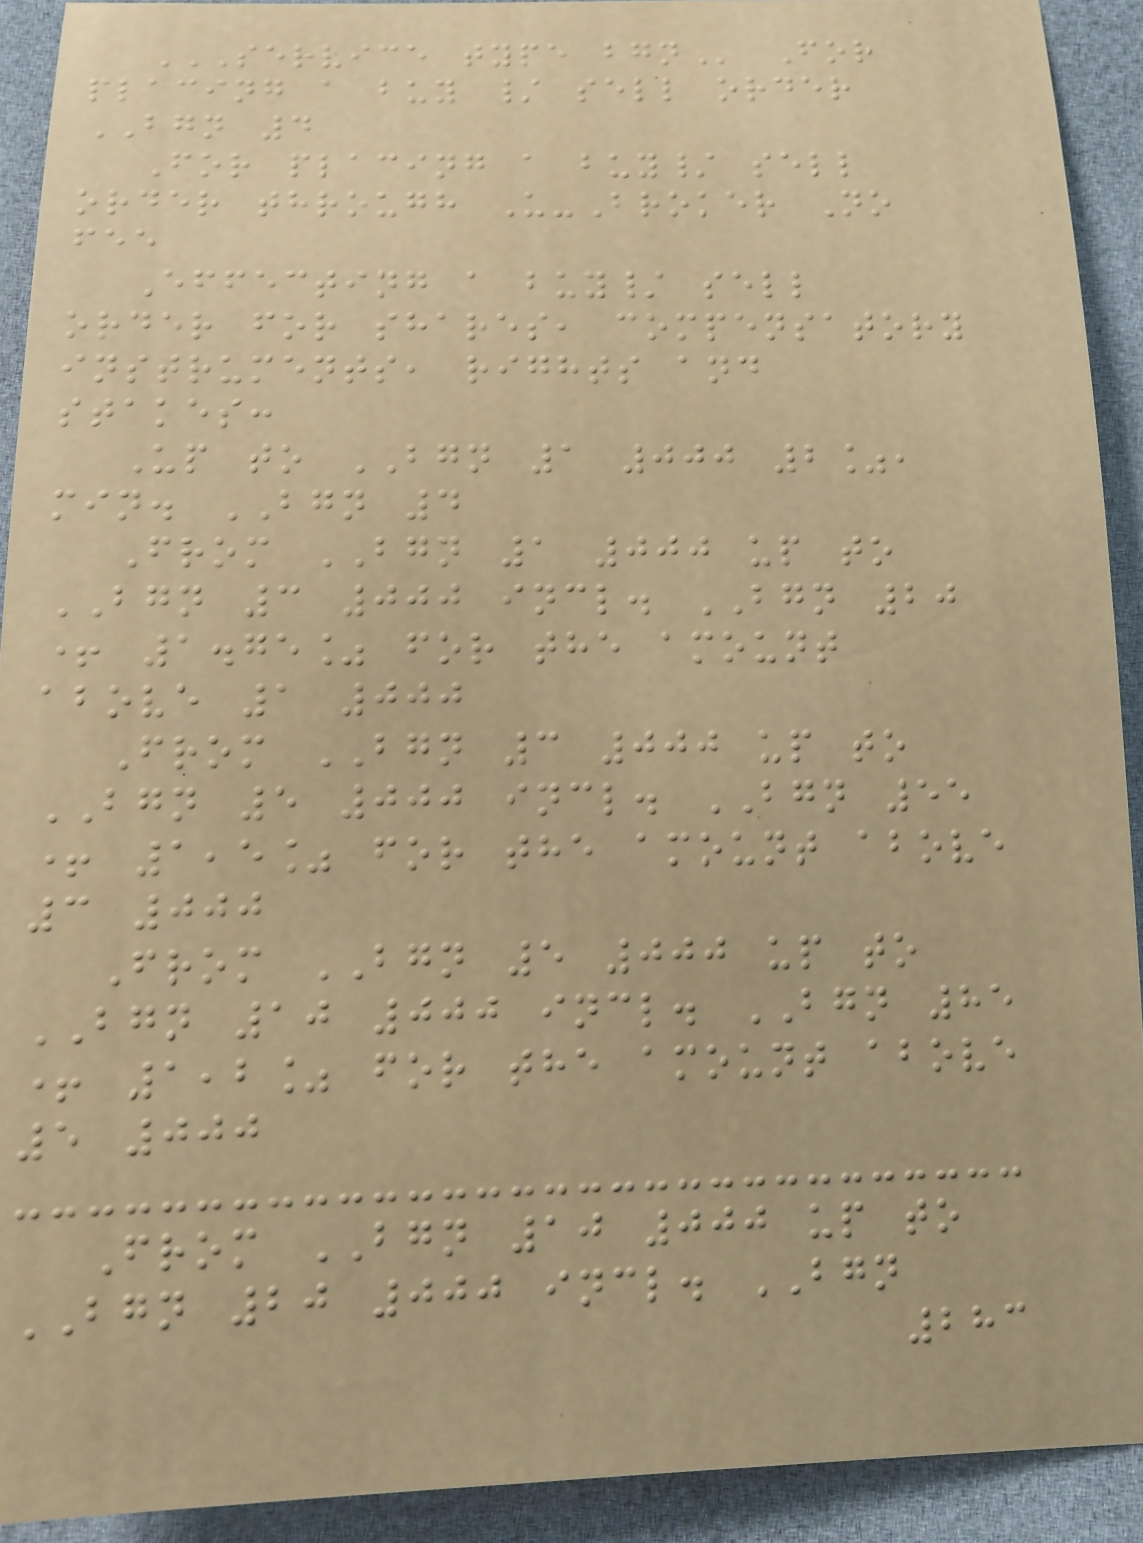SERVICE TYPE BGN For
placing a buy / sell order
BGN 4
For placing a buy/ sell
order through U-Broker No
fee
Effecting a buy/ sell
order for shares, compensatory
instruments, rights and
stakes:
Up to BGN 1 000 2%,
min. BGN 4
From BGN 1 000 up to
BGN 3 000 incl. BGN 20
+ 1.75% for the amount
above 1 000
From BGN 3 000 up to
BGN 5 000 incl. BGN 55
+ 1,5% for the amount above
3 000
From BGN 5 000 up to
BGN 10 000 incl. BGN 85
+ 1,2% for the amount above
5 000
From BGN 10 000 up to
BGN 20 000 incl. BGN
283
